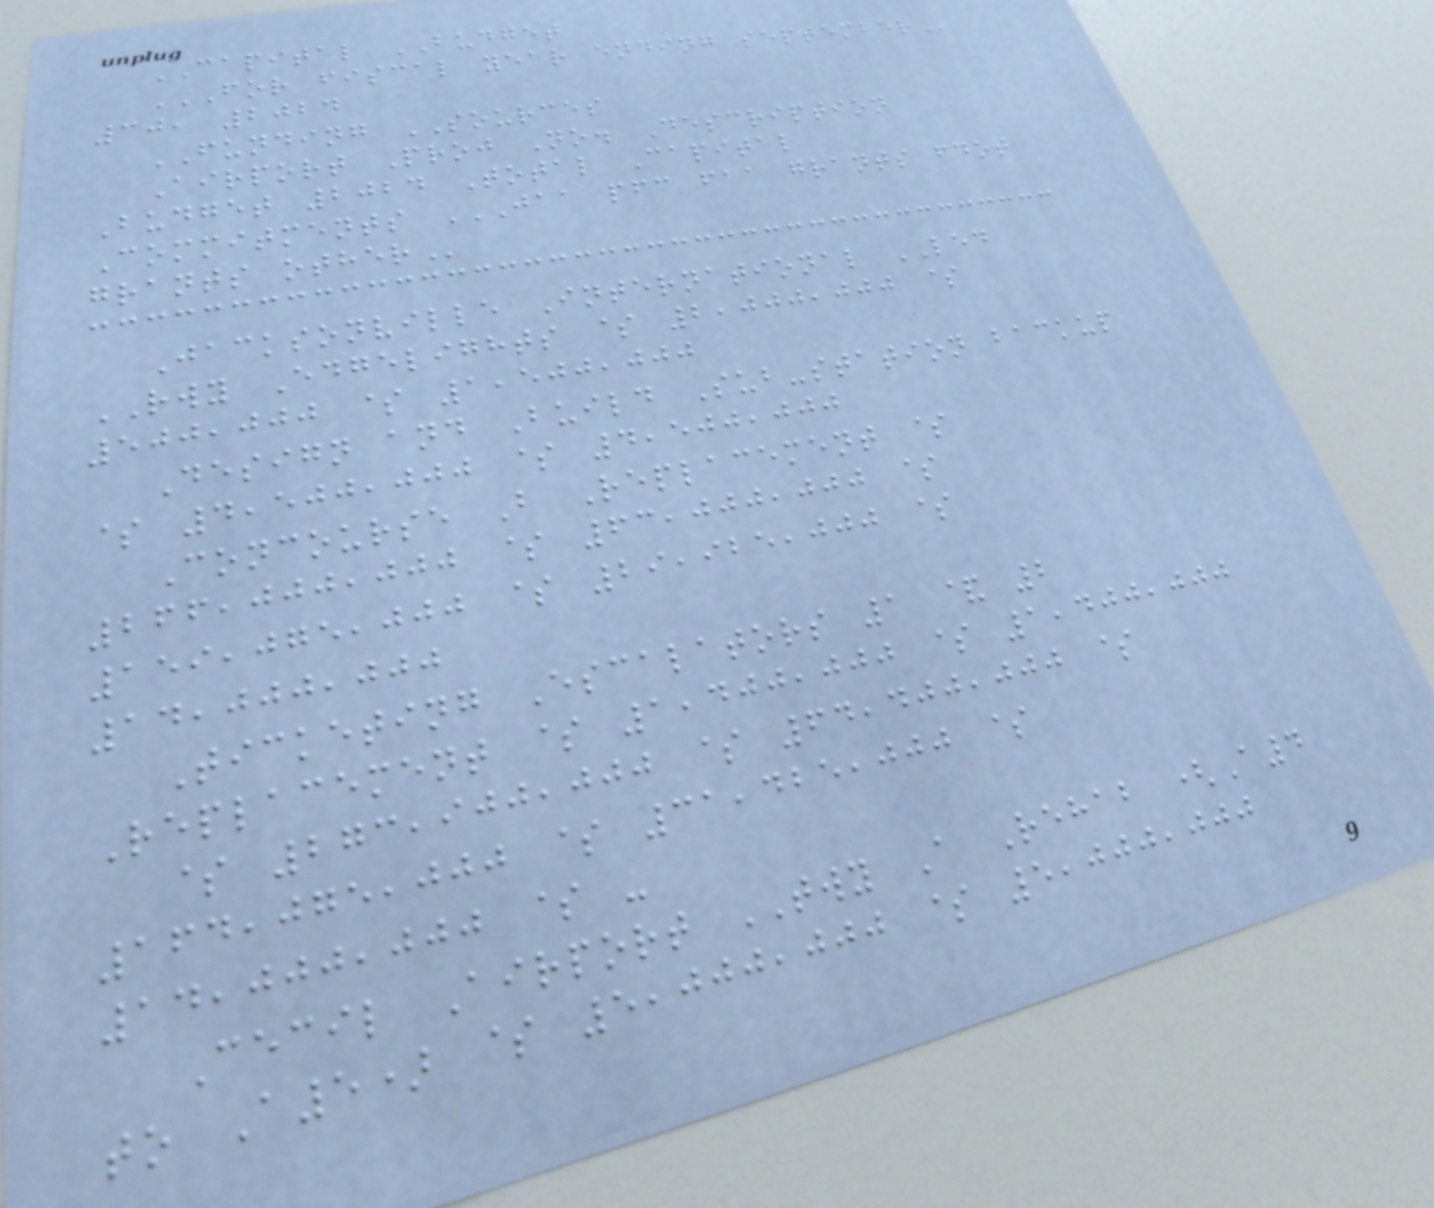CAPITAL BUDGET
FOR FISCAL YEAR ENDING SEPTEMBER
30, 2024
FUNDING SOURCES
Airport Proj No. Description
Budget 2024 Total Capital
Commitments JAA PFC FAA GRANTS FDOT
GRANTS OTHER
Jacksonville International LED
RWY Edgelights $ 2,000,000 $
500,000 $ 1,500,000
Design and Build Sub-station backup
$ 4,500,000 $ 4,500,000
Concourse B Replacement $
266,000,000 $ 63,000,000 $
159,075,000 $ 29,925,000 $
14,000,000
Ticketing Escalators 1 & 2
Replacement $ 1,400,000 $ 1,400,000
$ 273,900,000 $ 64,400,000 $
164,075,000 $ 31,425,000 $
14,000,000 $ -
Cecil Airport TWY A Rehab (A4
to A5) $ 5,000,000 $ 5,000,000
